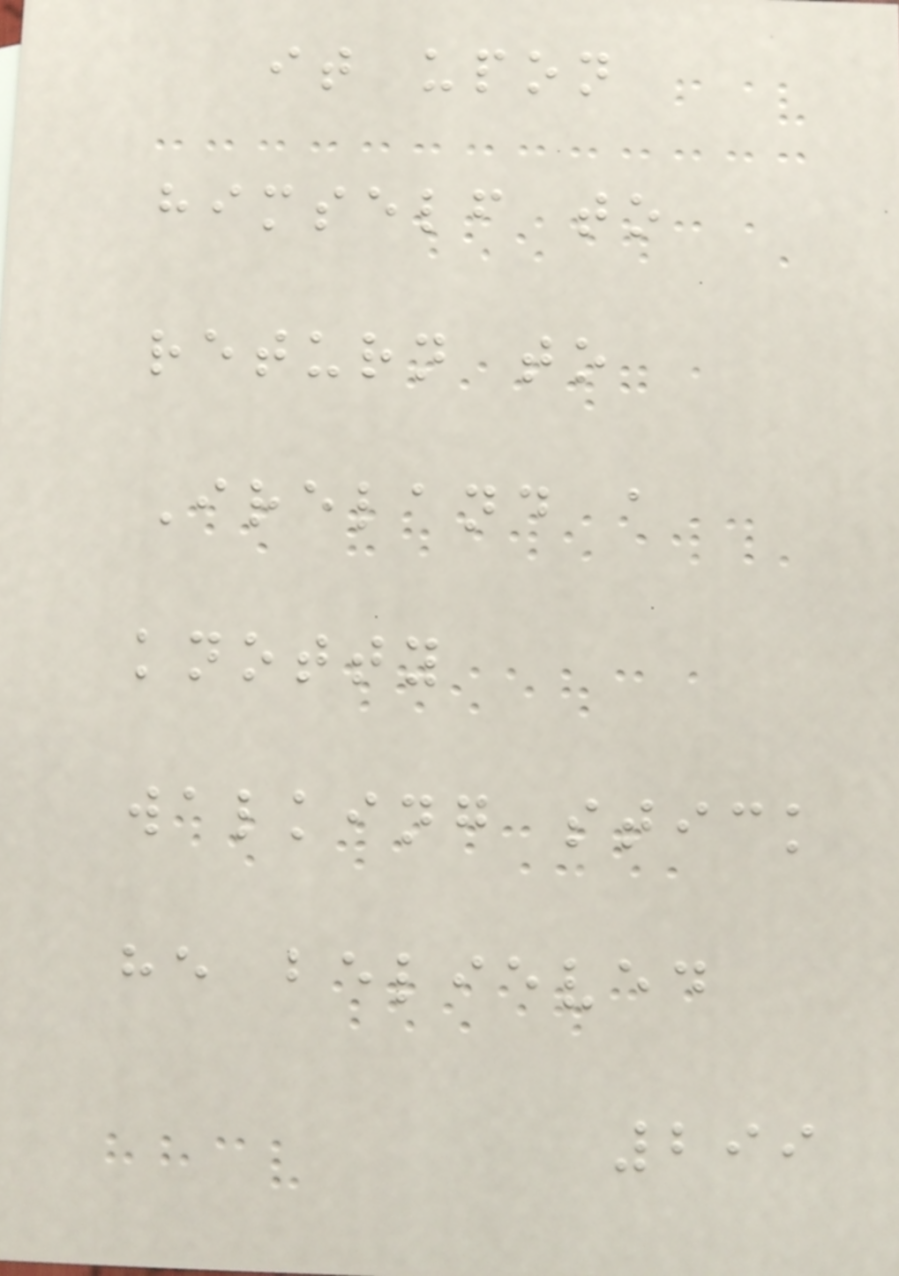it upon
himself to
return to
Ireland a
knotty
walking stick
he believed
299
